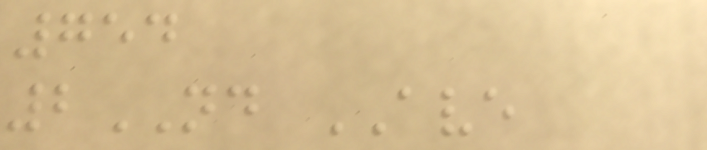754
2ND AVE
